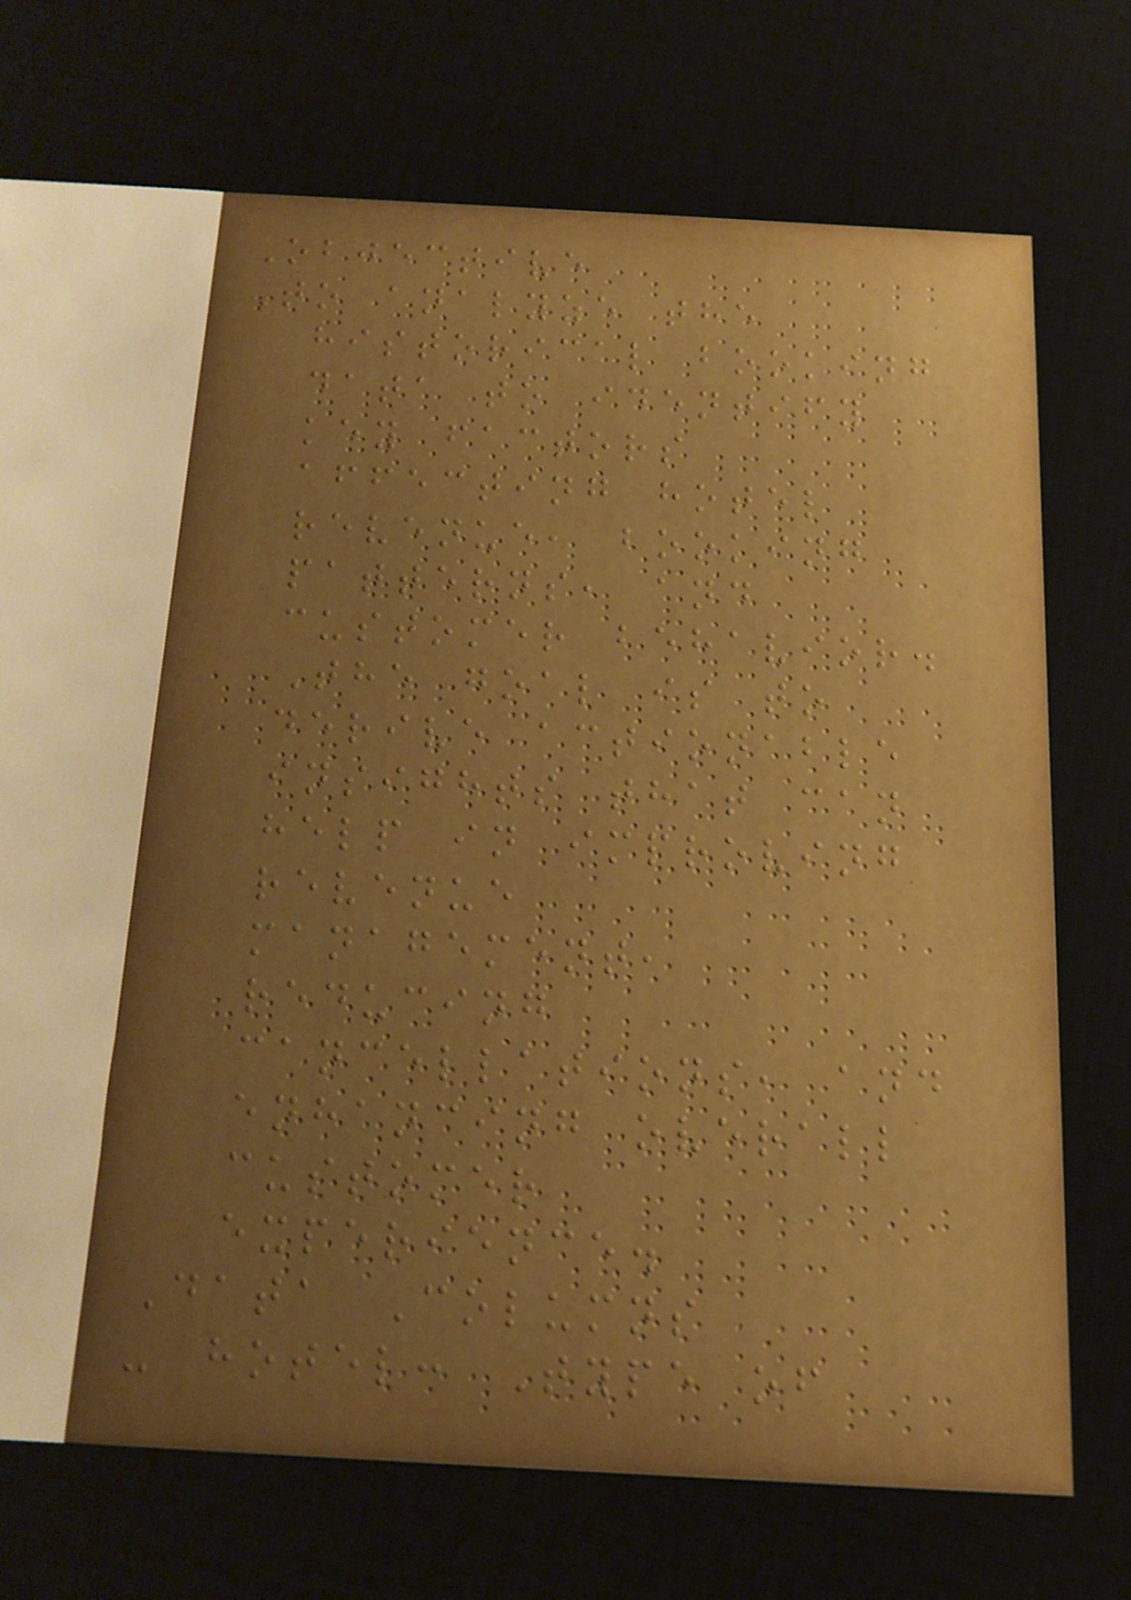Objective
To analyze the
historical booking
data to identify
key factors
affecting hotel
revenue, booking
patterns, and
customer behavior.
The goal is to
derive actionable
insights that can
help in improving
revenue
management,
reducing
cancellations, and
enhancing overall
customer
experience.
Data Columns
- hotel: Type of
